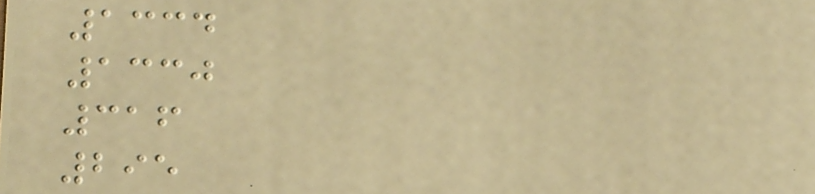1334
1330
316
295
